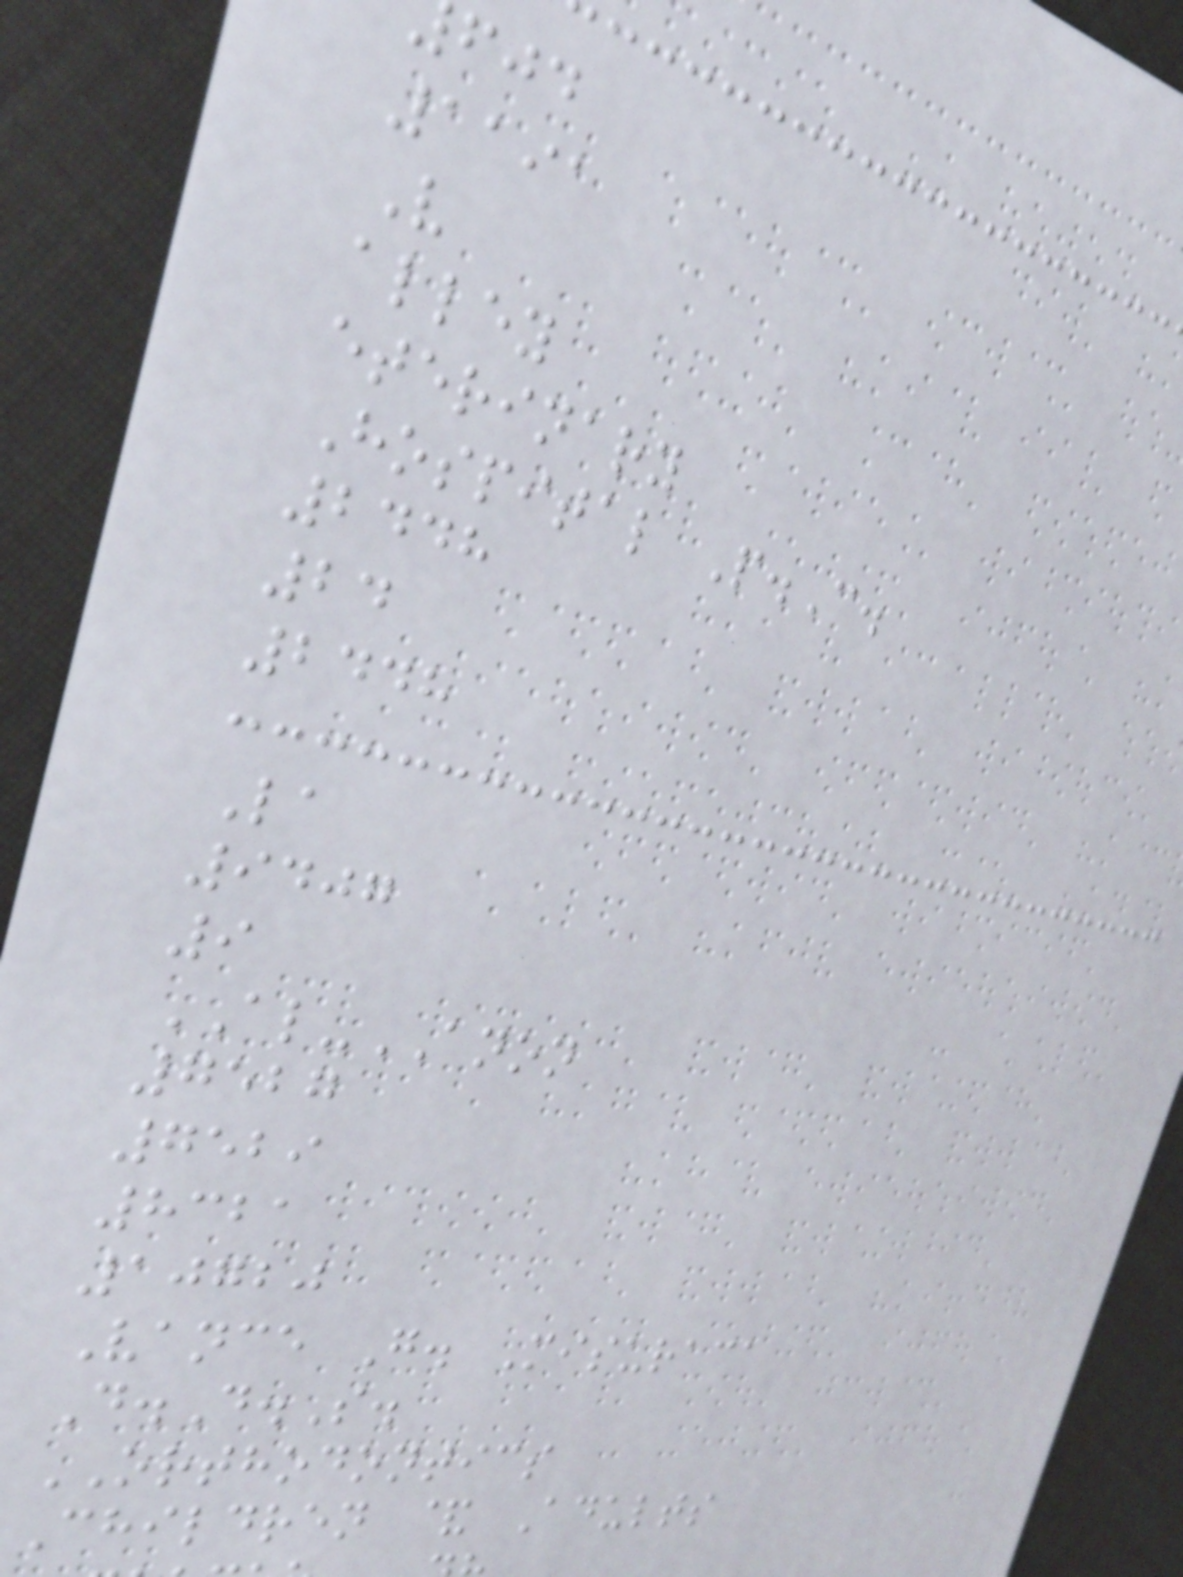1191
V
alley
eterinary
Hospital P.C.
2448
24
2448
La
9407
9
AL-ANON
7527
7529
8321
10720
Vance G. Misuraca
D.D.S.
ORTHODONTICS
Children & Adults
